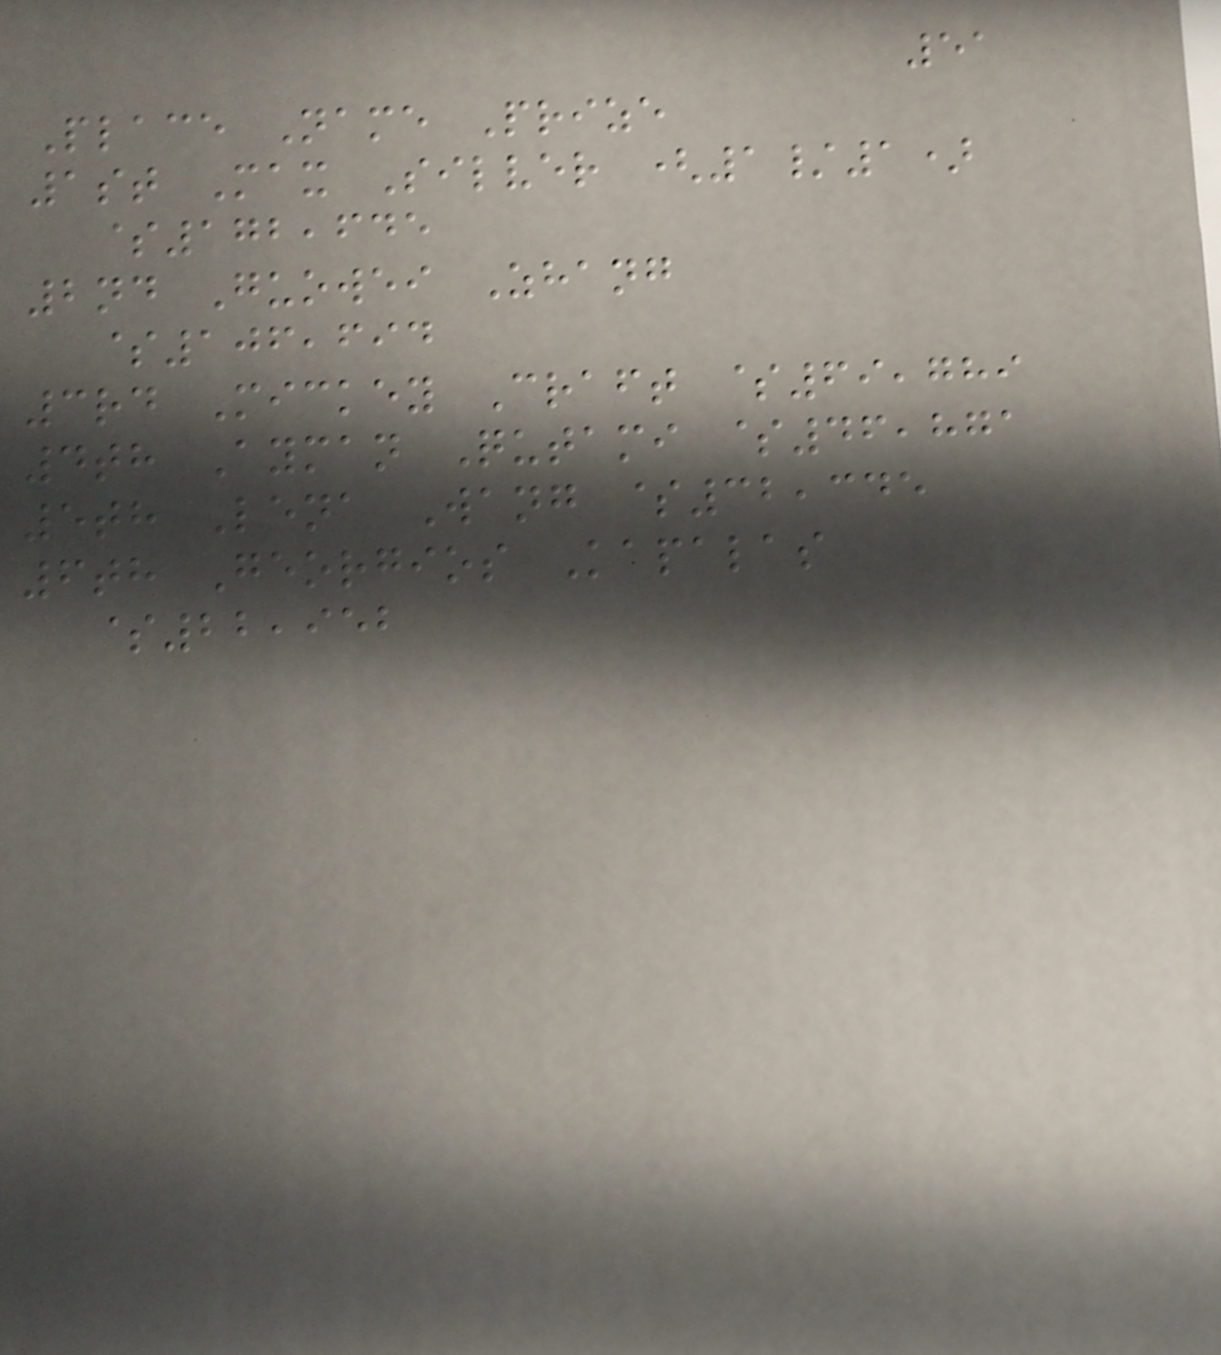51
Place Name Prize
1st Max Silver (1/1)
$172,645
2nd Guowei Zhang
$106,694
3rd Mickey Craft $69,789
4th Ayman Qutami $46,871
5th Lena Wang $32,345
6th Georgios Kapalas
$22,952
